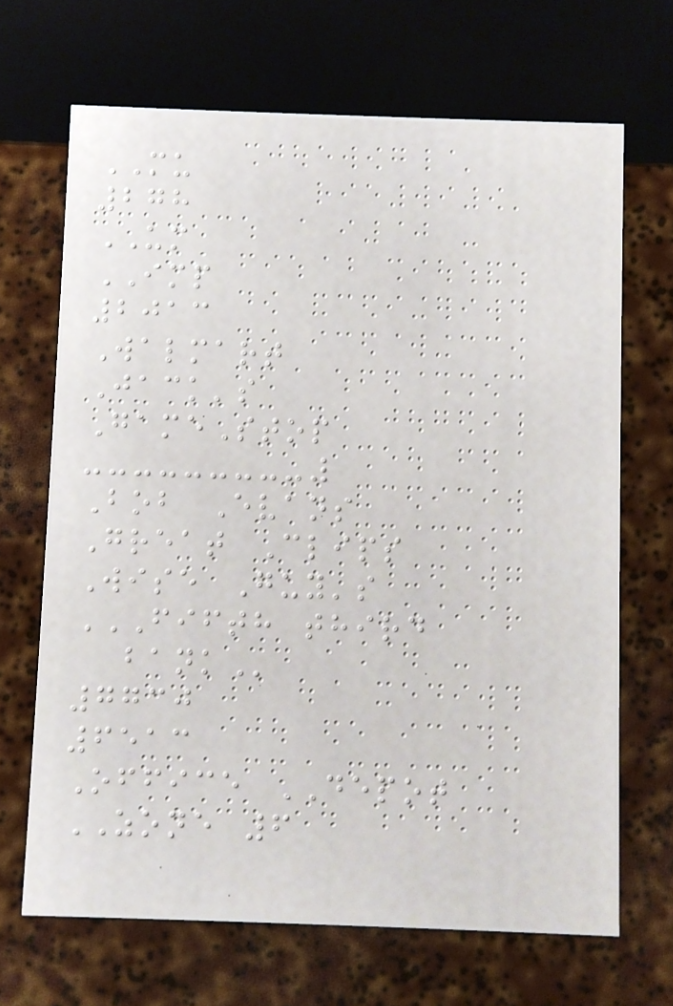MU
278
UM
IMP
2013
Walmart
Jack's
GameStop
Bob Evans
Great Clips
Wise Guy's
FIFTH THIRD
BANK
7730
6513
Office DEPOT
ZONE 6
